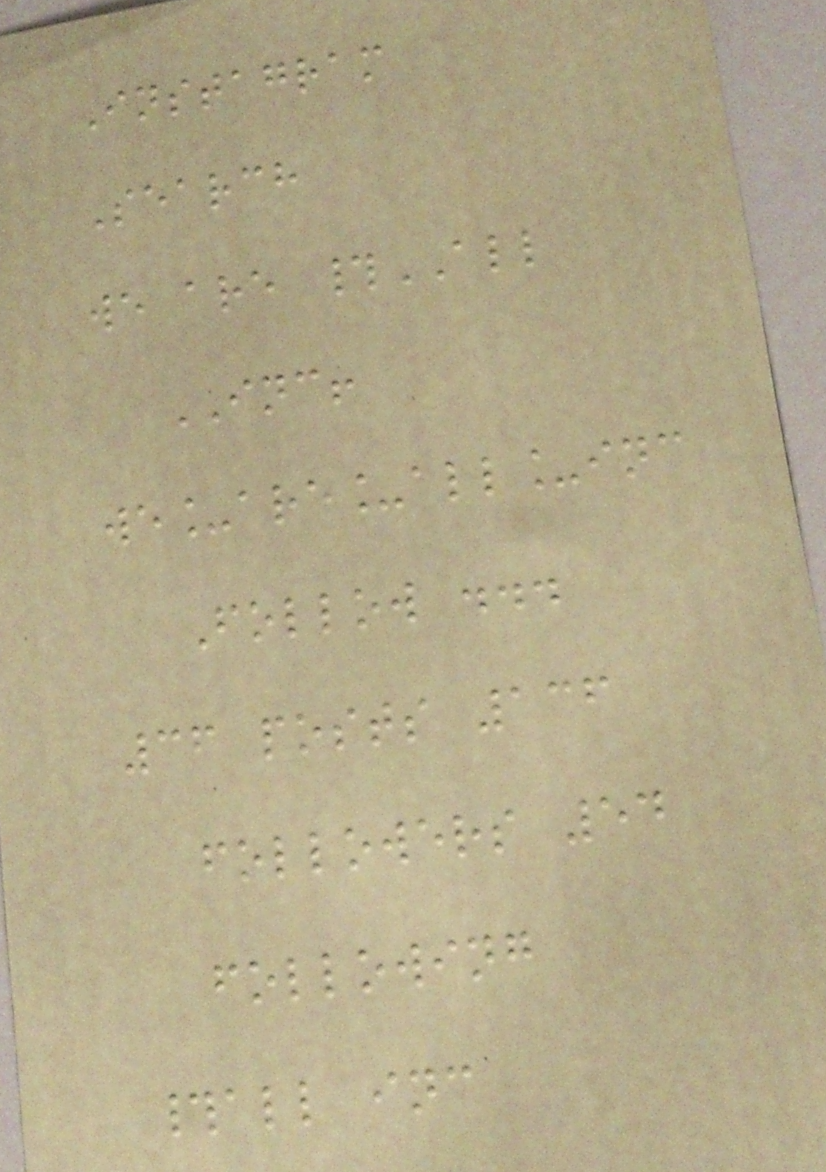Instagram
Search
we are #ALL
INC!
we_are_all_inc
Follow ...
36 posts 136
followers 54
following
#all inc
